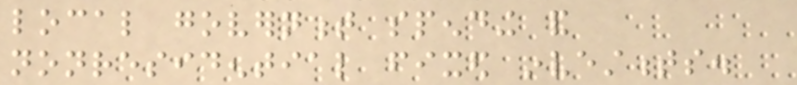local government spending and
nonresidential fixed investments.
